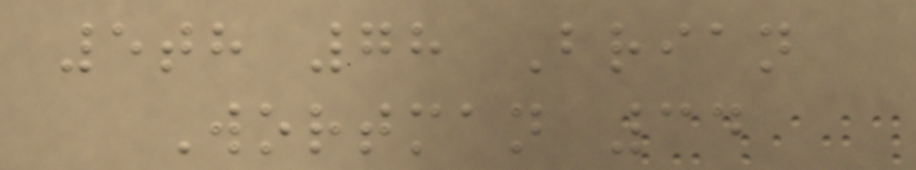5th 78 Brian
Wortman 34
